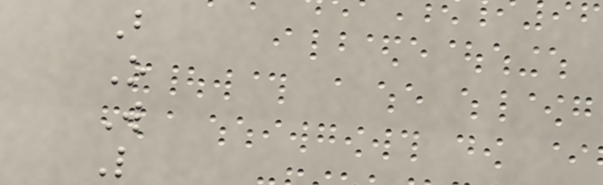B
O
W
L
